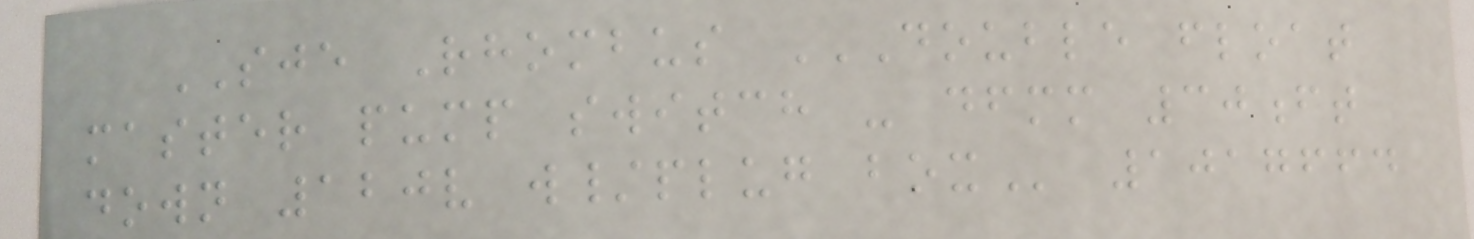SJE Rhombus DOUBLE FLOAT
MASTER PUMP SWITCH - DFMM 30FT
DOWN 120V W/PLUG BOX 1017664
